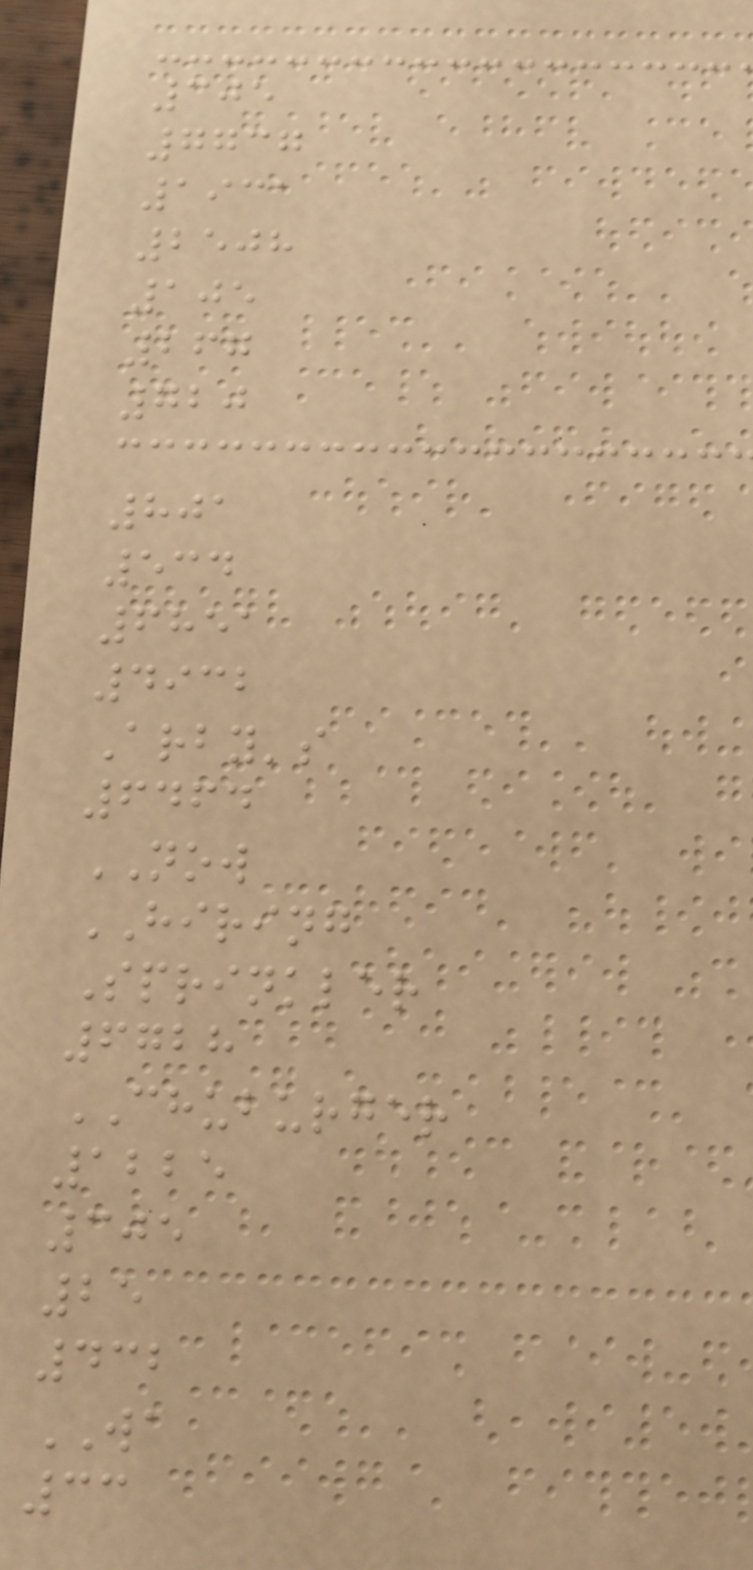305
7737
1931
2508
105
267
720
801
534
6851
4932
Arby's
6464
NOW
HIRING
Sprinkler
6728
CHUBURGER
1225
305
25
432
WA
33
